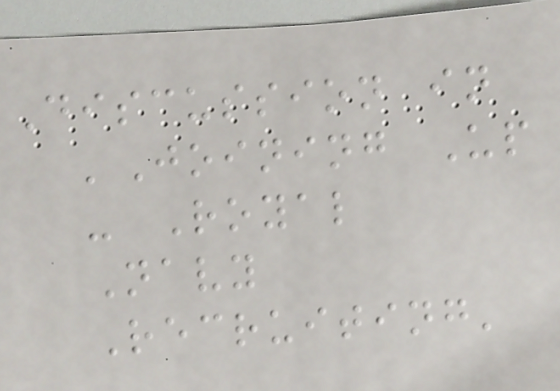Discussion in
'Joining Up
- Royal
Navy
Recruiting'
